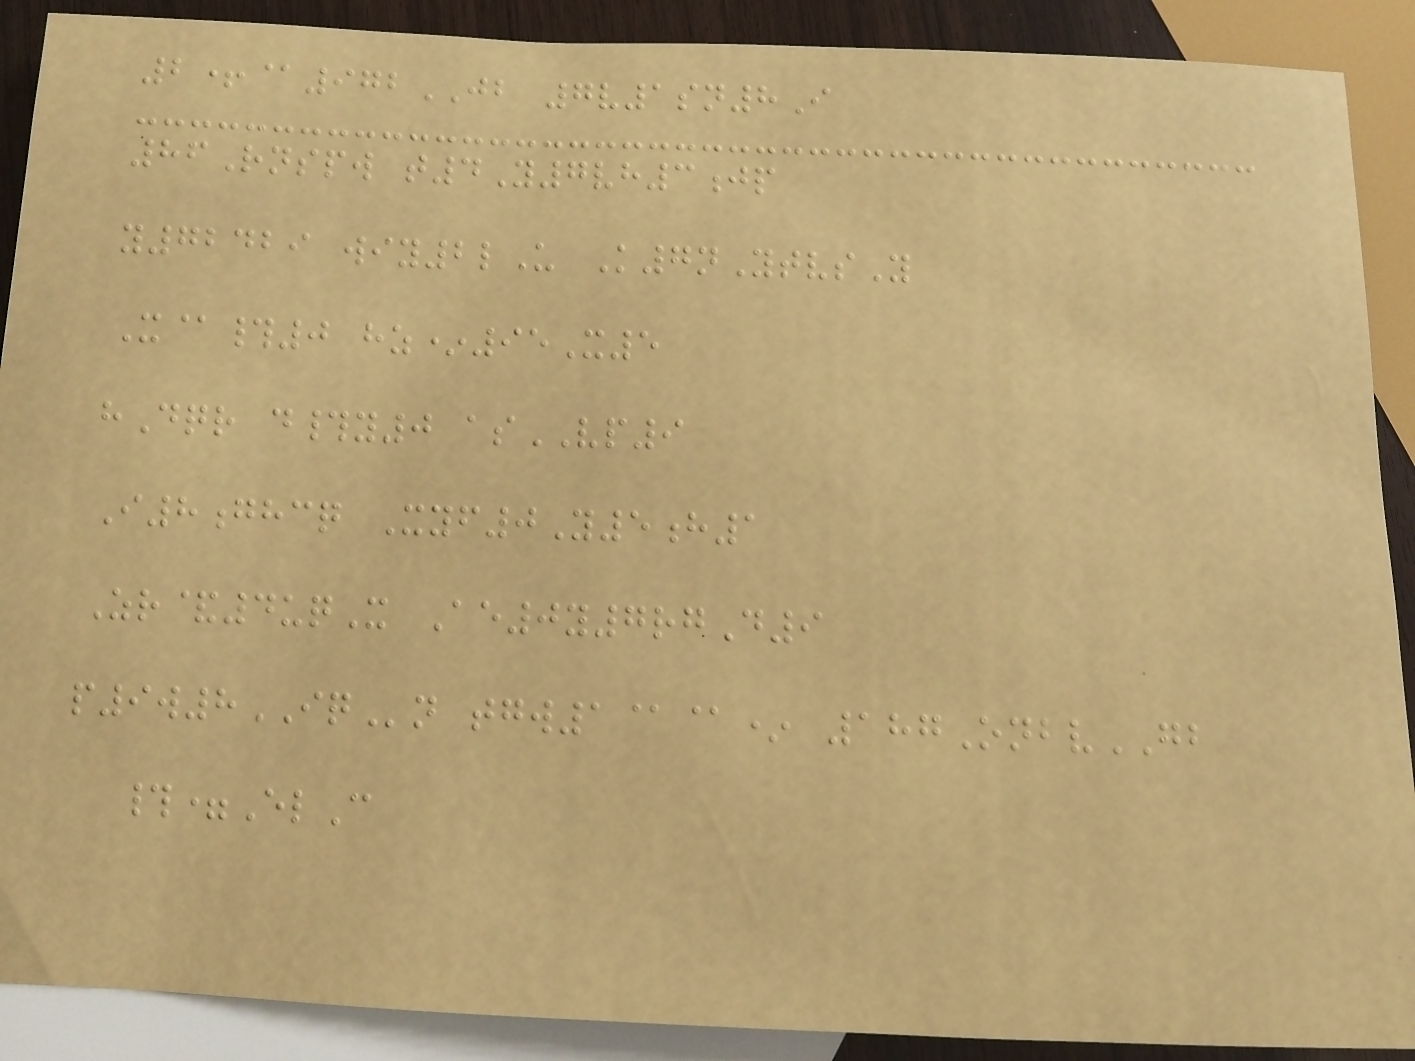2+@972JB 7v1sn8I
86Rnspw t4Y7vh3jp
y72429 wiy2lU K7nYtvsY
X@#0 hz*95X5
hDqr d#y0 asVP9
I8ghcq Xyf0Y5h1
Zr&4uqX Ae0y7rgD9
p9w8IQn tgw1@@* 187OnbvGB
#=ElC
